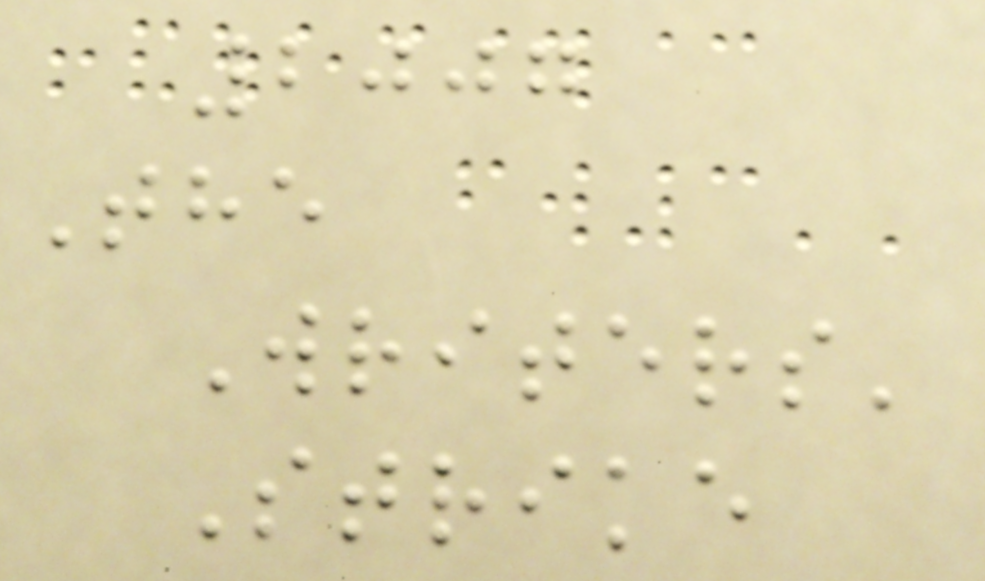2007
The
Writers'
Strike
